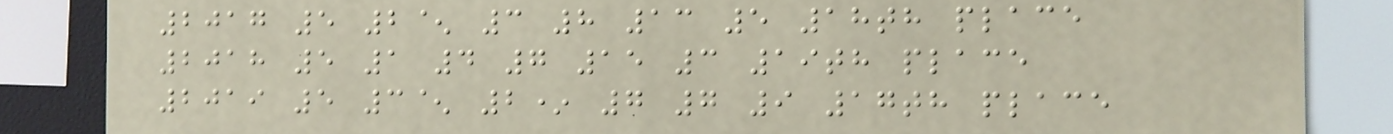2017 5 2^ 3 8 13 5 18th place
2018 5 1 4 7 15 3 19th place
2019 5 3^ 2* 7 7 9 17th place
